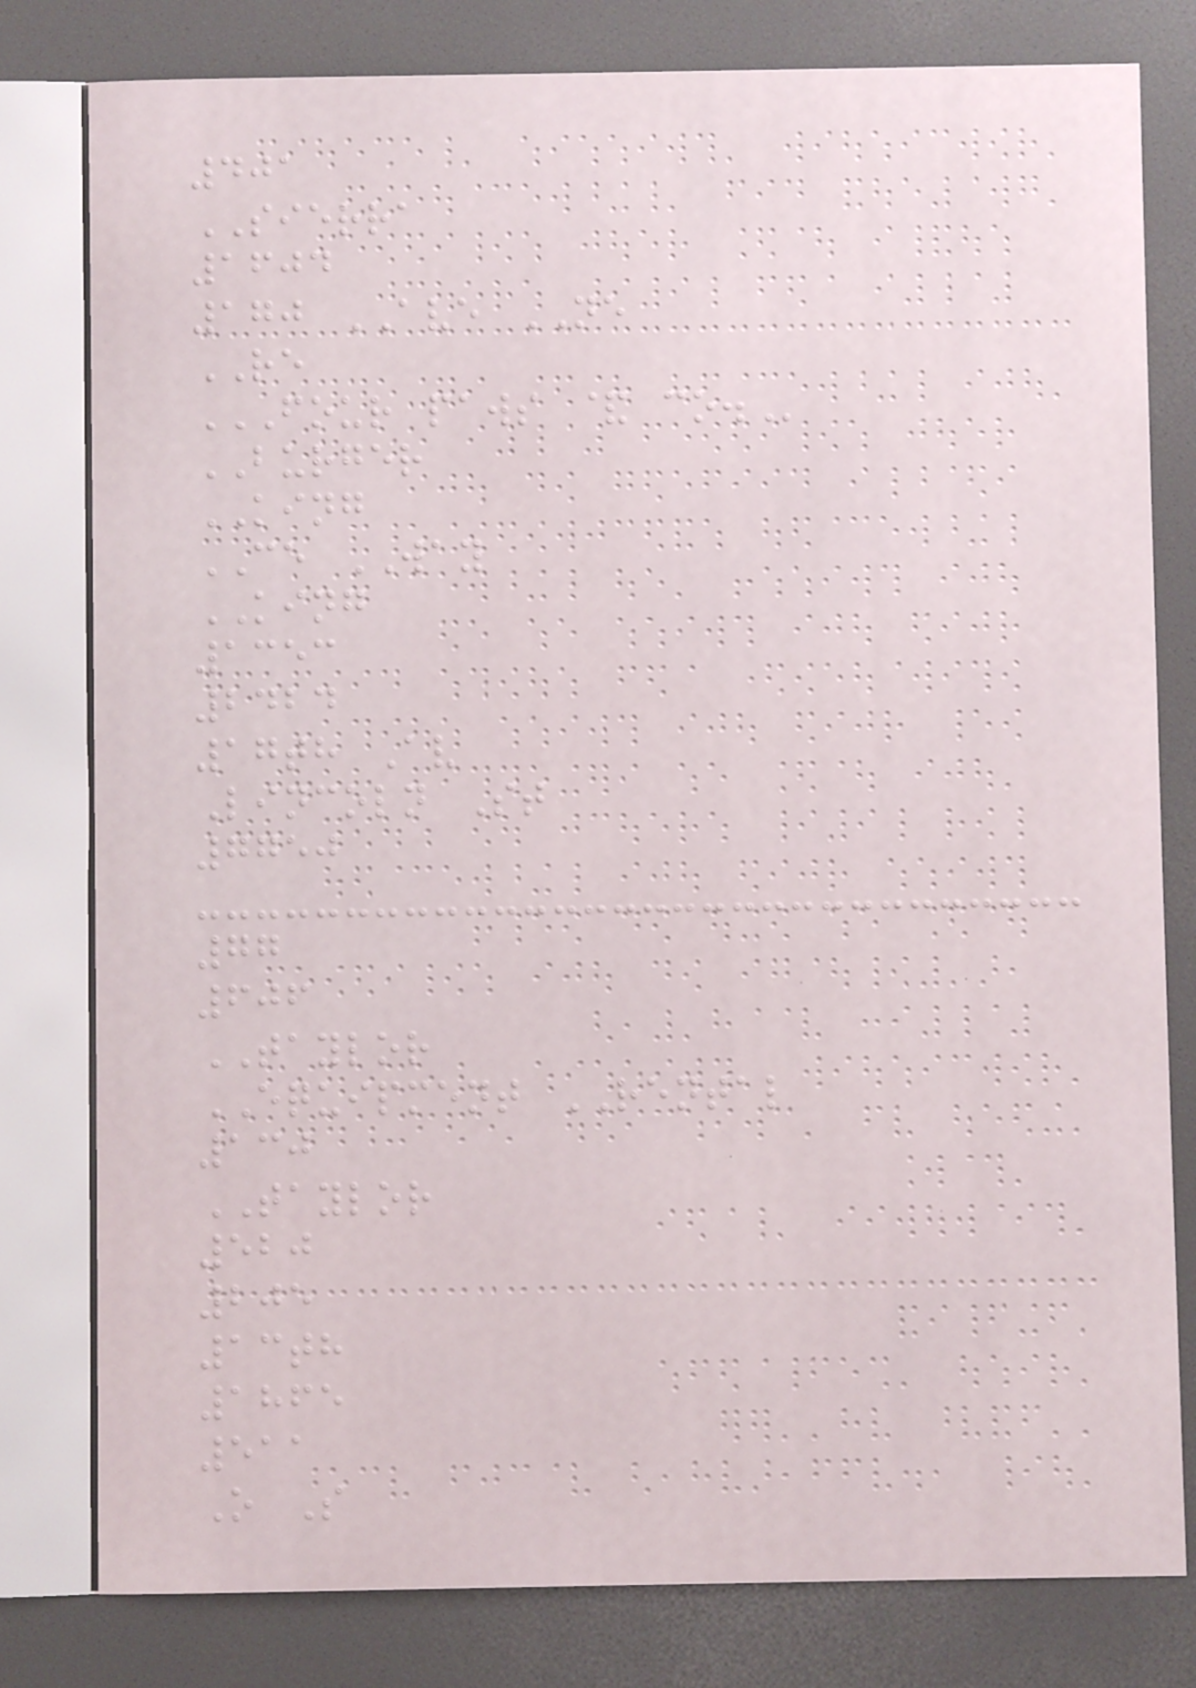401
SIERRA
1604
170 AVE NE
RE
FOUR PAWS & CO.
BURGER
KING
CE WAY
KING
1353
2424
17th Av
Lincoln St
7750
77
606
TAYLOR
EQUIPMENT RENTAL
130
TAYLOR
520
205
13th
1865
511
O S
